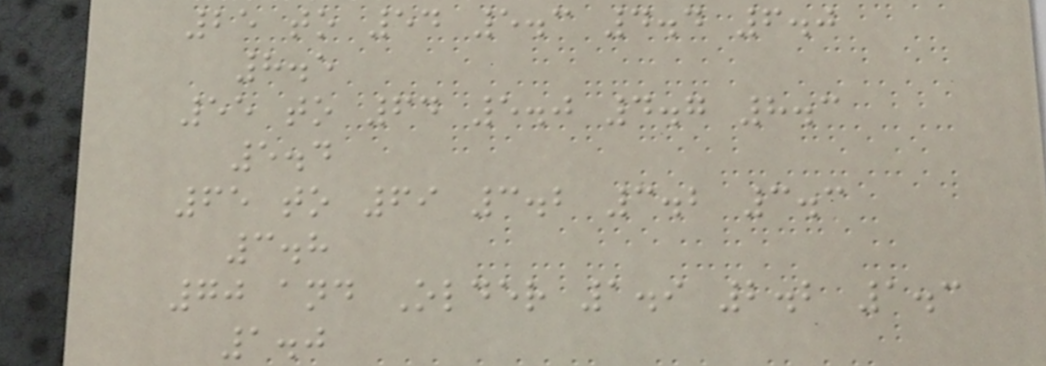25 to 54 5.3 4.4 6.0
8.5
55 to 64 5.0 4.7 8.3
5.4
65 to 69 3.2 3.2 3.3
3.8
70 and Older 1.9 2.2 1.3
1.0
